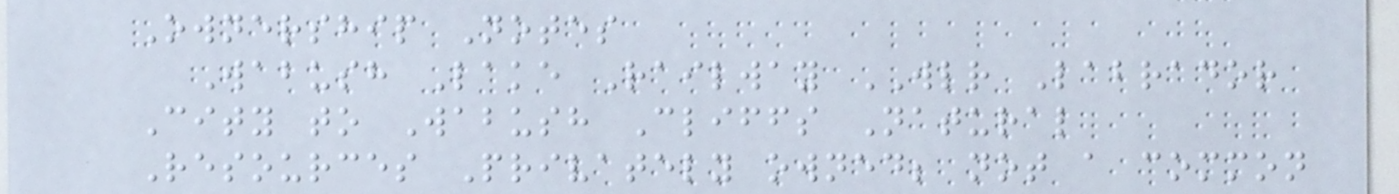Ownership Notes
Wabush Lake Railway WLR Labrador
City to Wabush Cliffs Natural
Resources Privately owned; not a common
